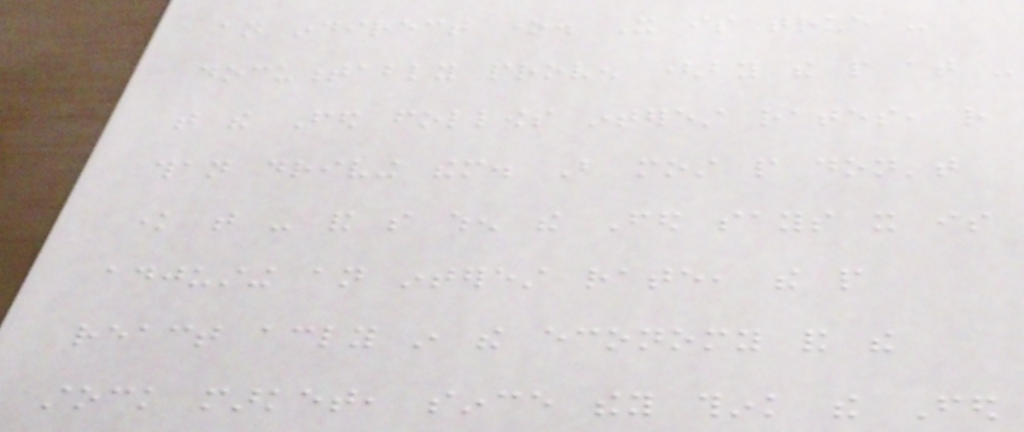an indirect one. It is true -
documentably proven (by the people at -
that the Fed follows interest rates, rather
than driving them. But most people don't
know that - and so when the Fed says it is
adjusting an interest rate, the people
react accordingly in the economy and the
stock market, since they think the Fed
